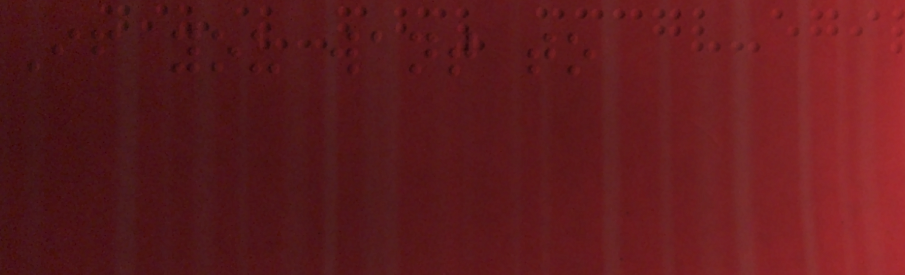If you want to
